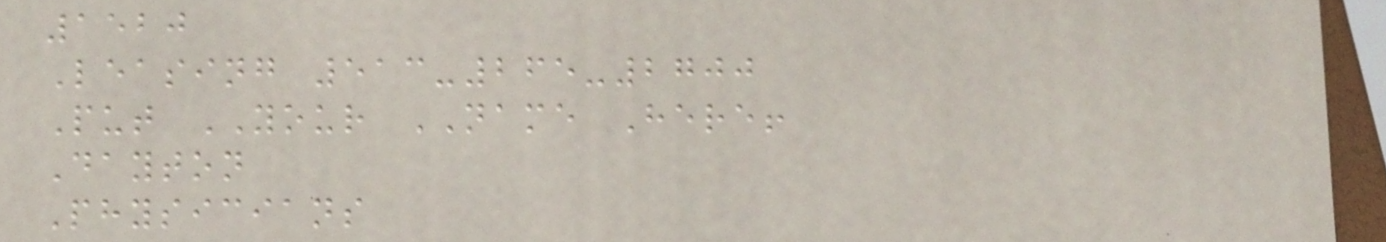1520
Leasing 513-265-2700
Put YOUR NAME Here!
Dayton
Physicians
